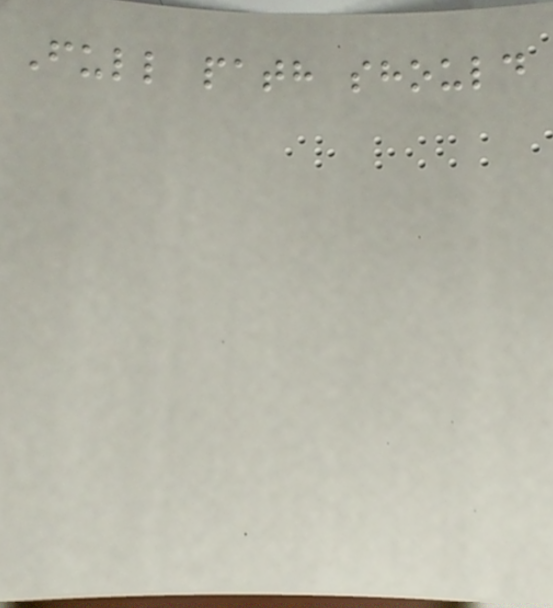Full path should
